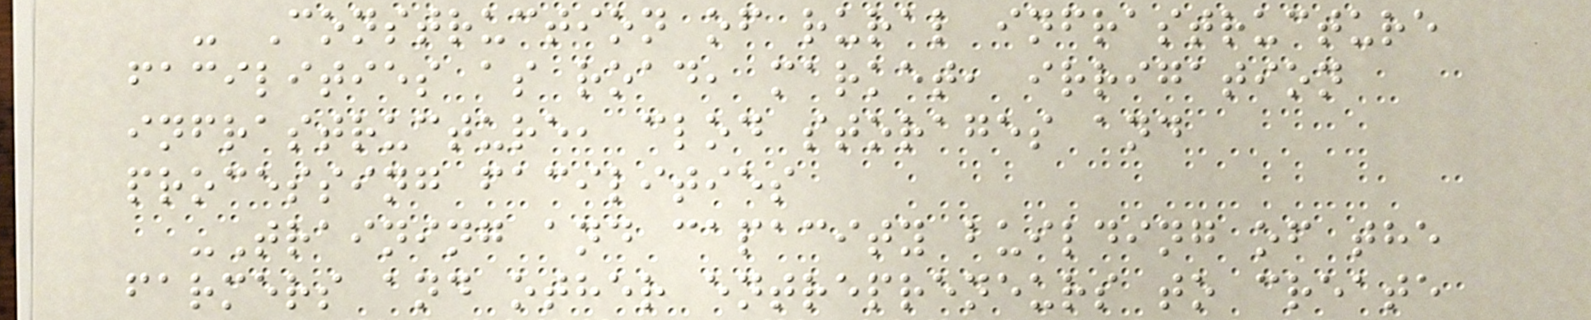- Construction of rural infrastructure
facilities as road, market, irrigation
infrastructure, clod storages and
processing facilities
-Training and capacity building of the
farmers and other entrepreneurs to create
